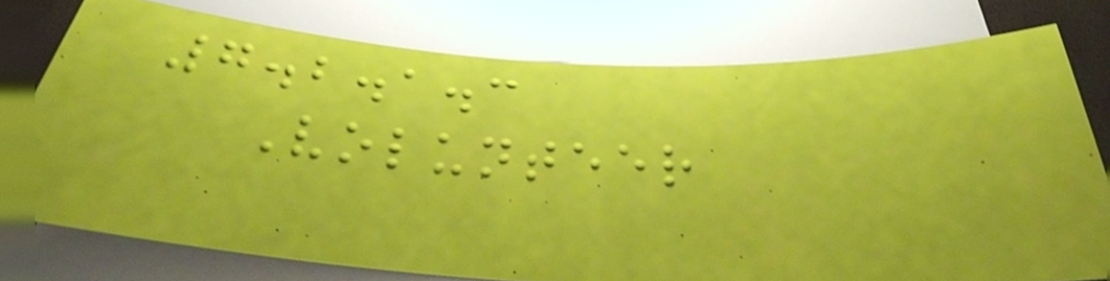7.2.1.3
Volunteer
